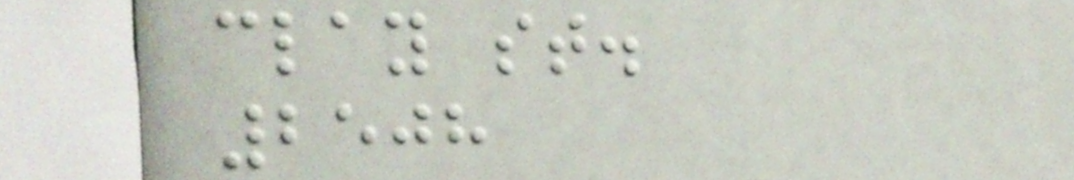clay st.
2508
